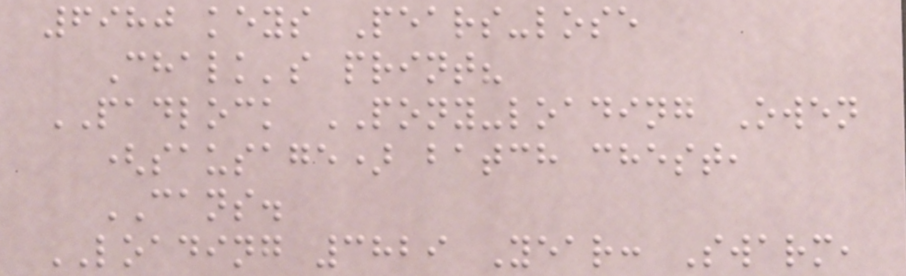6980 keys Pears-lose
Chalk's print?
PADLOCK PONY-loading Owen
(sausage) batch chest,
CANS.
LOADING 3829 Year: Swarm,
